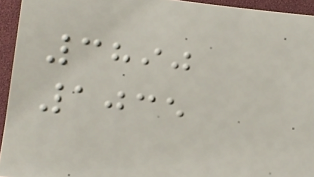3890
1035
